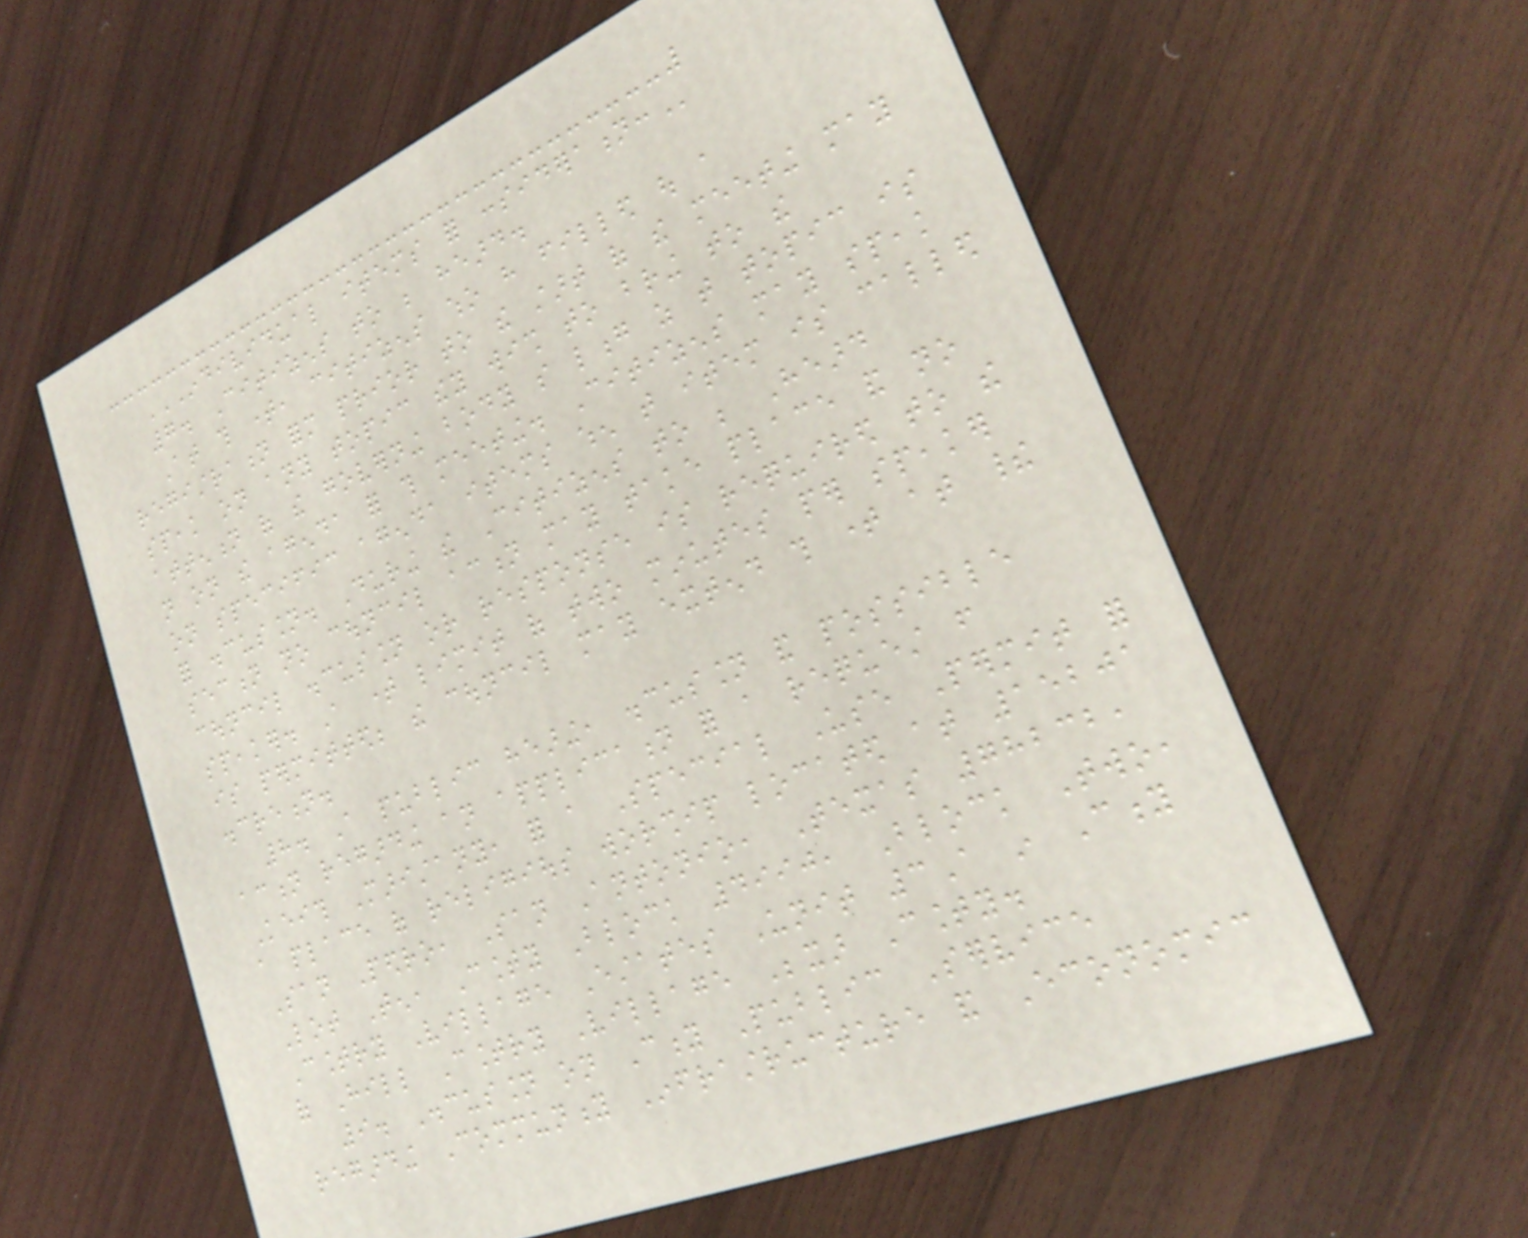INDIVIDUAL ITEMS FOR CONSIDERATION:
7. Citizens to be heard.
At this time, citizens who have filled out a
registration form prior to the start of the meeting may
speak on any topic they wish to bring to the
attention of the governing body so long as that topic is
not on the agenda for this meeting. Citizens may speak
on specific agenda items when that item is called
for discussion. During the Citizens to be Heard
section no council action may take place and no
council discussion or response is required to the
speaker. A time limit of two minutes per speaker
is permitted; the council may extend this time at their
discretion.
8. A public hearing, discussion and possible
action regarding an application for a request from
Keith Maristany, for a Special Use Permit for
a place of religious worship located at 15201
San Pedro, San Antonio, Texas 78232,
Lot Ten, County Block 4990, Block Two,
Country Village Estates Unit 3A in City
of Hill Country Village Bexar County.
9. Discussion on City Public Service
regarding Community Infrastructure and Economic
